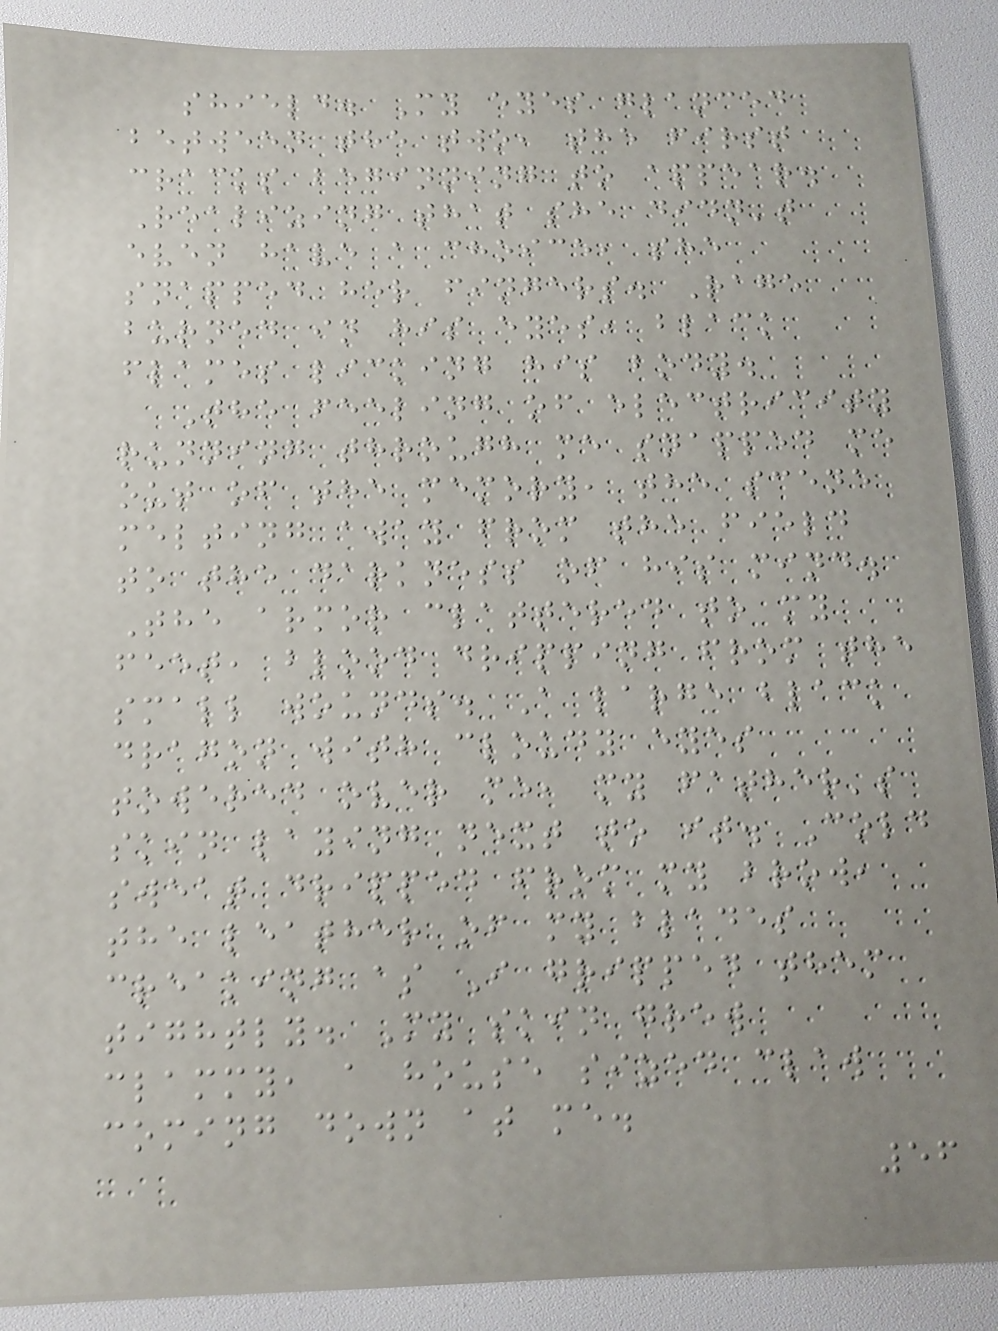shield. My eyes glanced
between the two, the first
cracks beginning to appear.
Realizing that she didn't
even have a choice, she
snapped her fingers. Rage
burned in his eyes, black
flames licking his body.
The feeling of electricity
running through me snapped me
out of the memory, the scene
melting away from the field
to the darkness of his mind.
The armor clattered to my
feet, blood dripping from the
small wounds. A large black
dragon with cloudy eyes
towered over me, my father's
skin laying next to it. Cold
sweat dripped from my brow,
the leather of my blades
creaking as I gripped them
tightly. My skin grew
clammy, a house sized claw
coming down at me.
56
